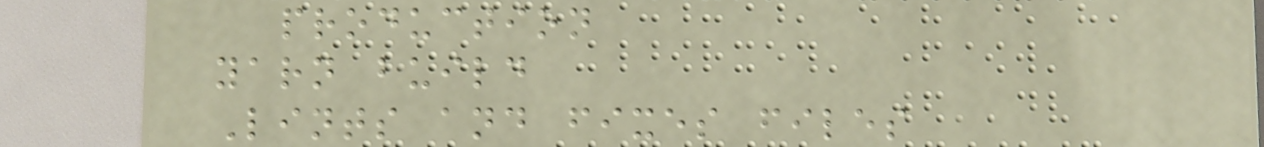production
yarn build
Lints and fixes files
